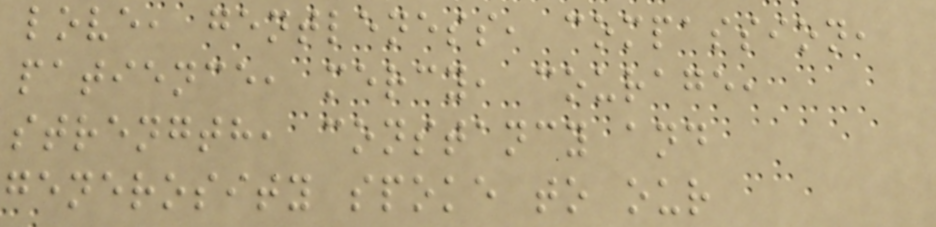love, gentleness, compassion,
patience, mercy, courage,
strength, constancy and
generosity spoke to our
